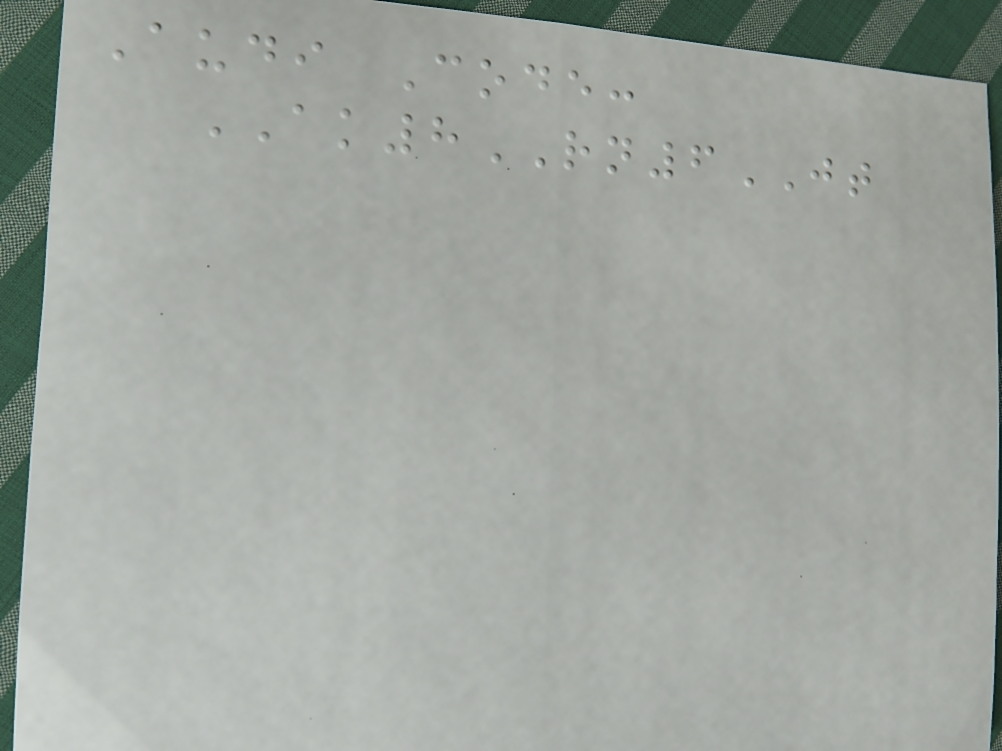Audi Code:
AK8RN6JT
